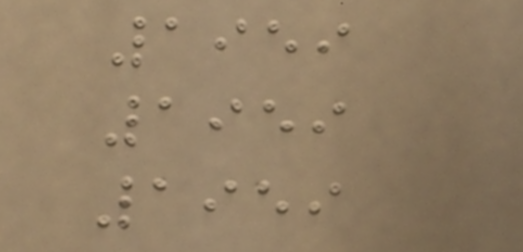1959
1959
1959
